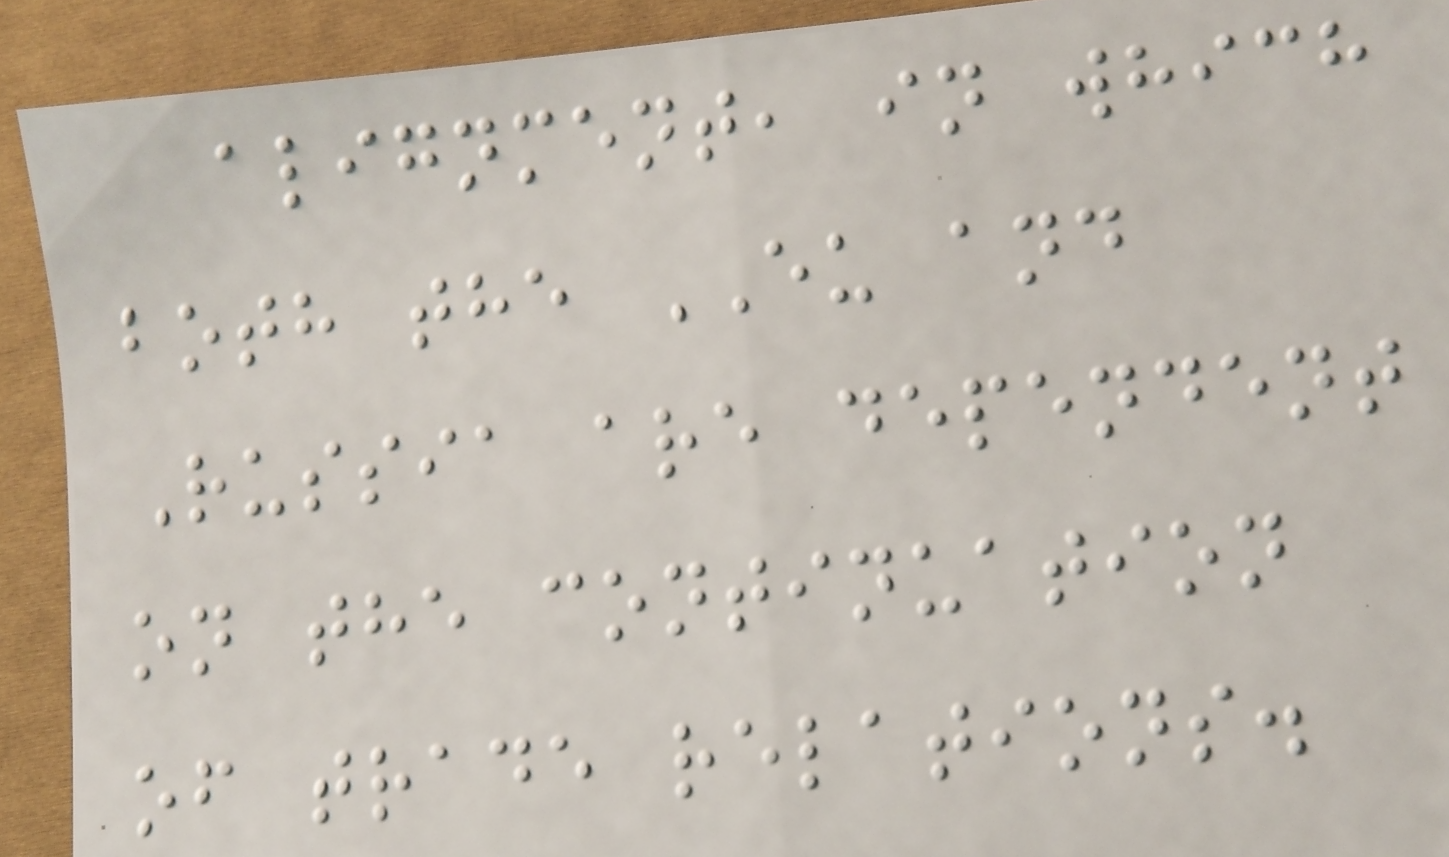alignment, in which
both the EU and
Russia are dependent
on the continuation
of trade relations.
